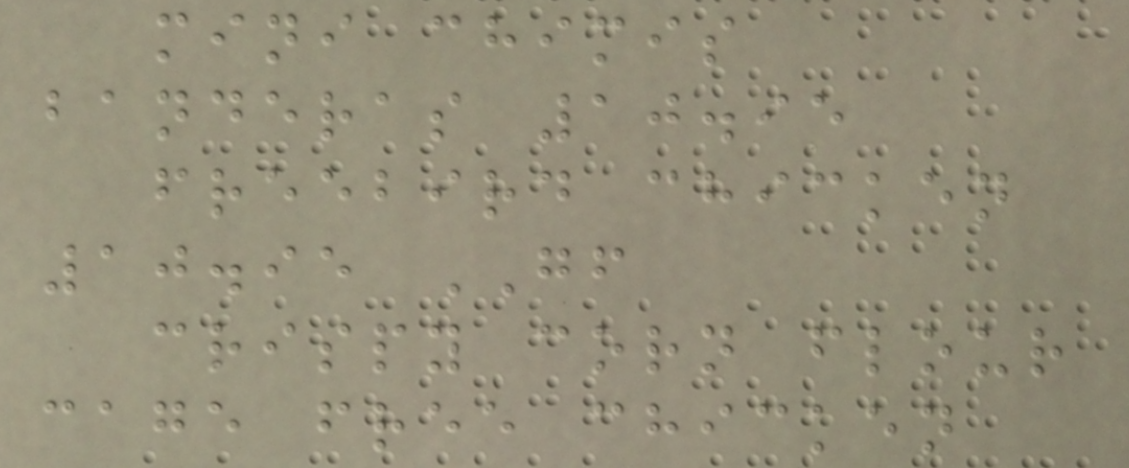mini chimis
banderas 10.95
freebird chicken
10.95 GF
crispy corn flour
cage free chicken
